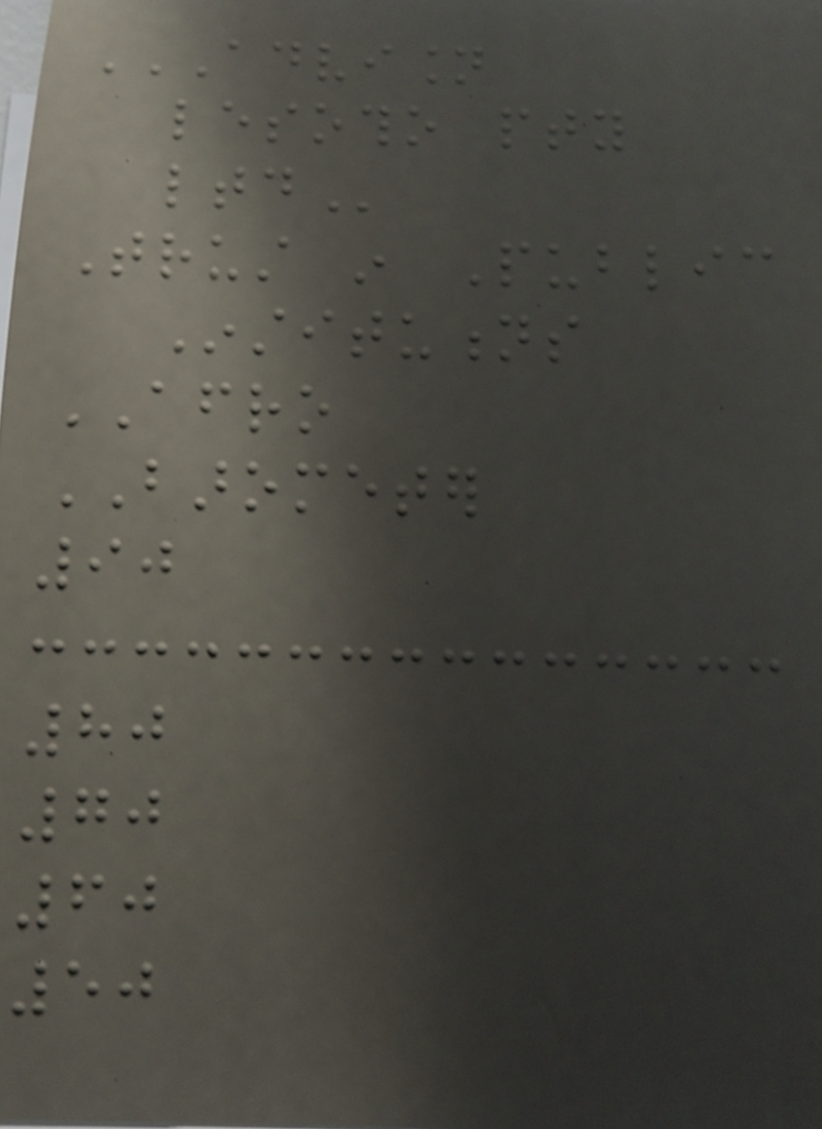ADVISION
LESOTHO PTY
LTD
Trust in Public
Institutions
AFRO
BAROMETER
90
80
70
60
50
